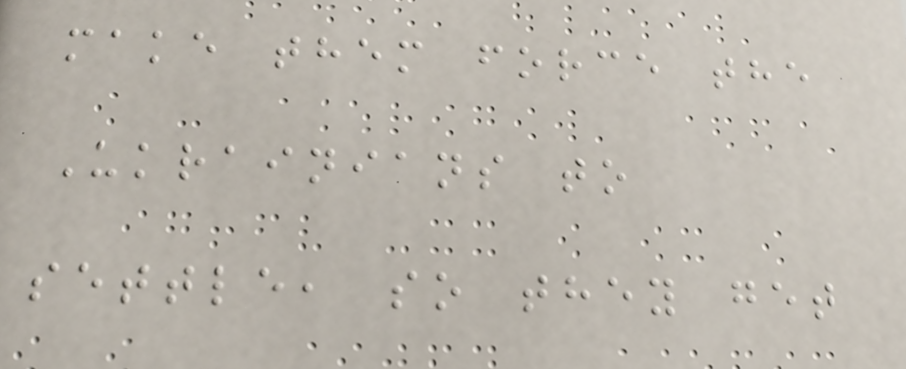make them force the
Ukrainians to
settle, so they get
